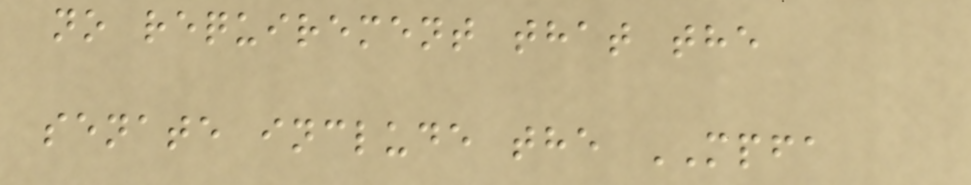no requirement that the
senate include the MPFA
